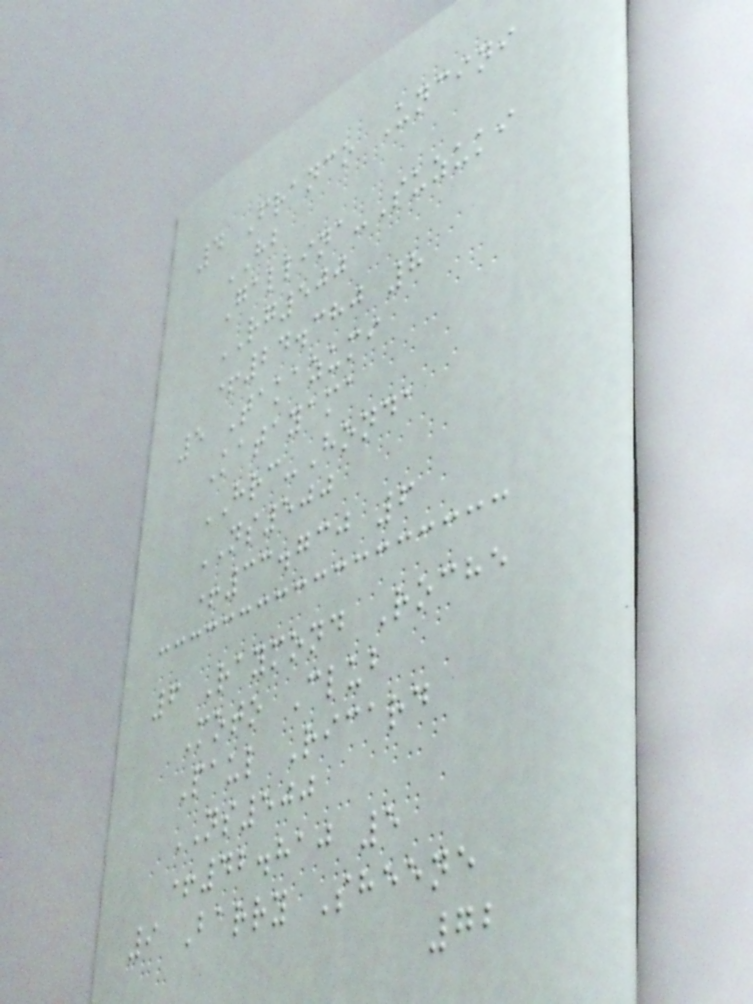4 Franco Uncini
HB
Gallina-Suzuki
RG500
+24.380 8
5 Takazumi
Katayama
HRC-Honda
NS500
+33.730 6
6 Raymond Roche
Moto Club
Paul Ricard
NS500
+42.810 5
9 Barry Sheene
72
